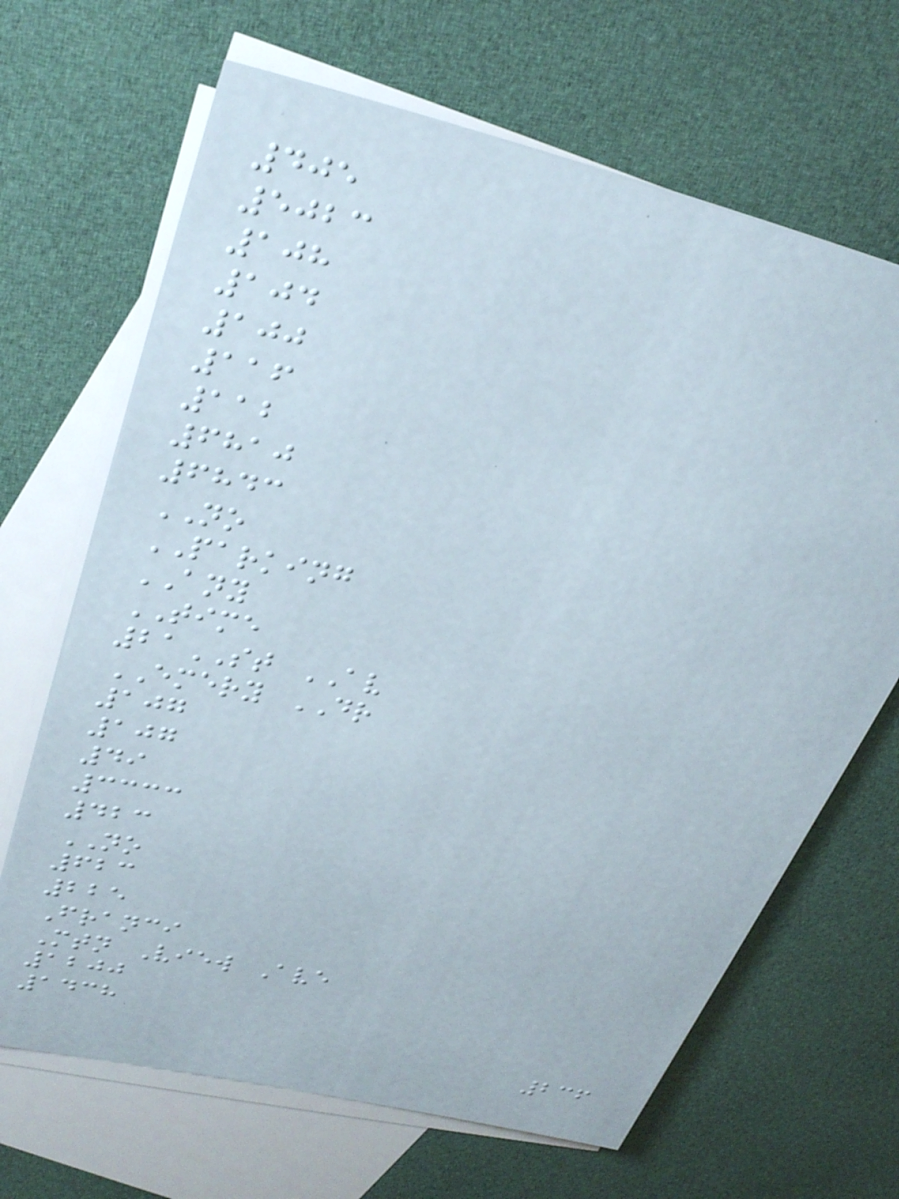405
5023
108
104
100
116
112
6810
6843
NO
PARKING
ANY
TIME
21ST AV
EMERY DR
107
107
49
3333
423
NO
623
225
Franci
Mtn View Ave
1200
1438
236
